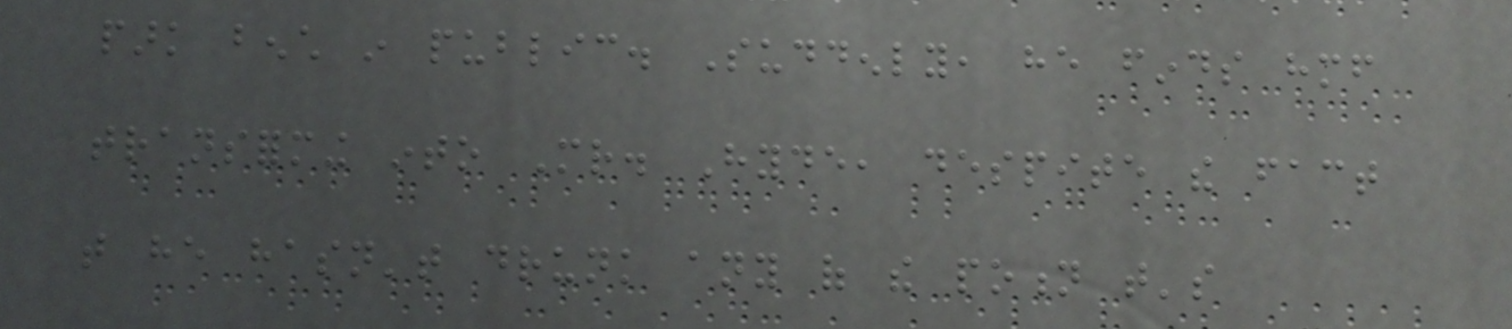park bench in public. Suddenly, he finds himself
transforming into Mr. Hyde, despite the fact
that he hasn't drunk any of the potion that's
